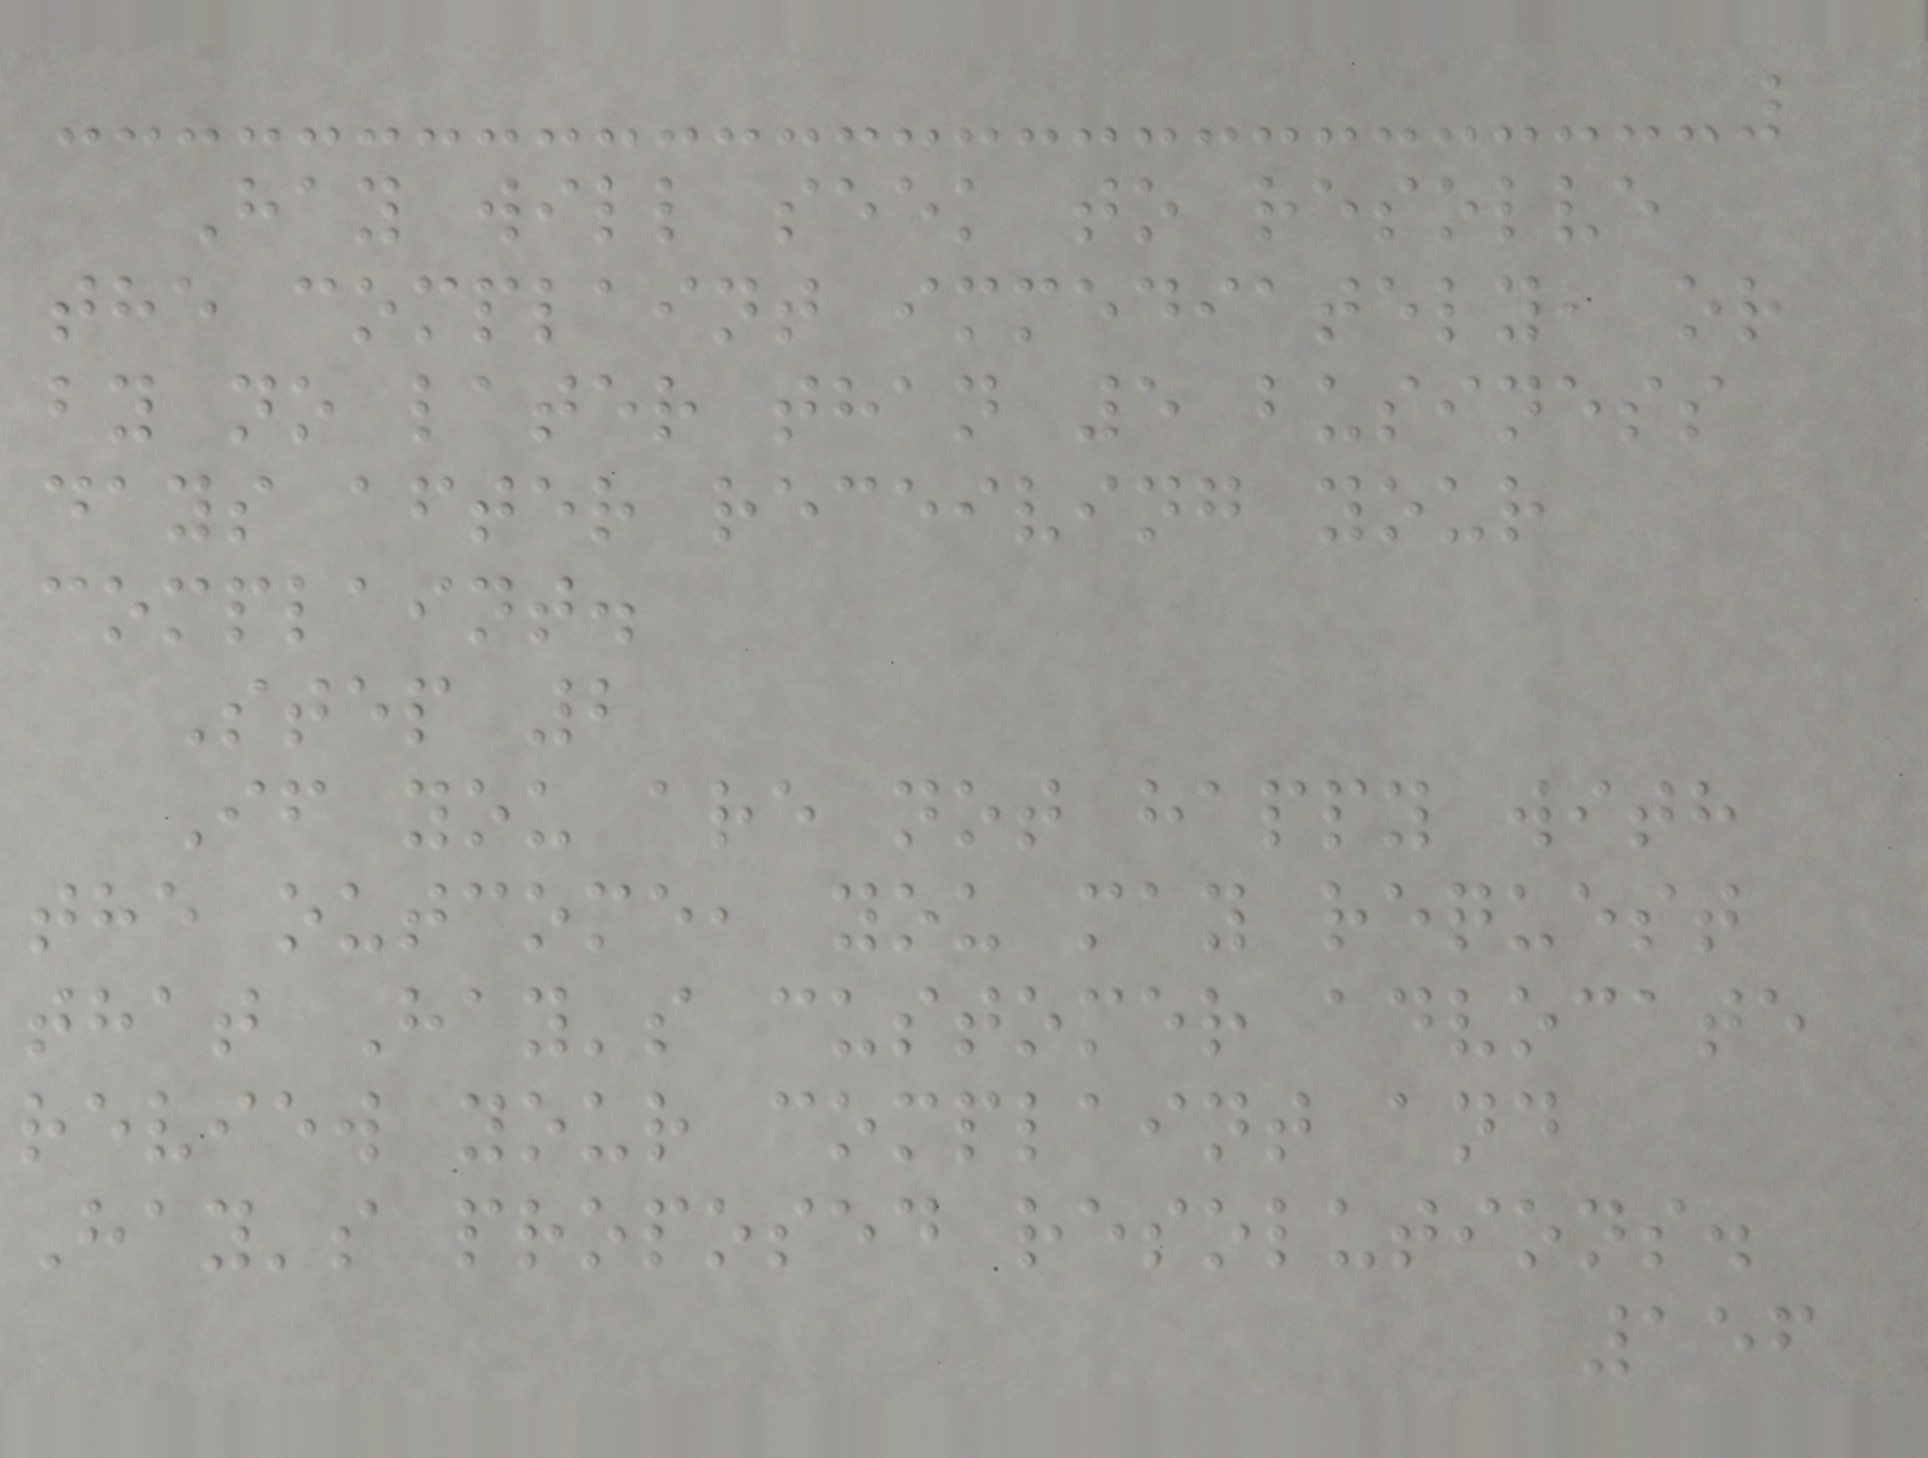Hay will seek to resolve
the complaint immediately, or
by no later than 5 business
days after receiving your
complaint.
Step 2
If you are not happy with
the outcome, you may request
that Hay's customer advocate
review your complaint and
Hay's proposed resolutions.
156
